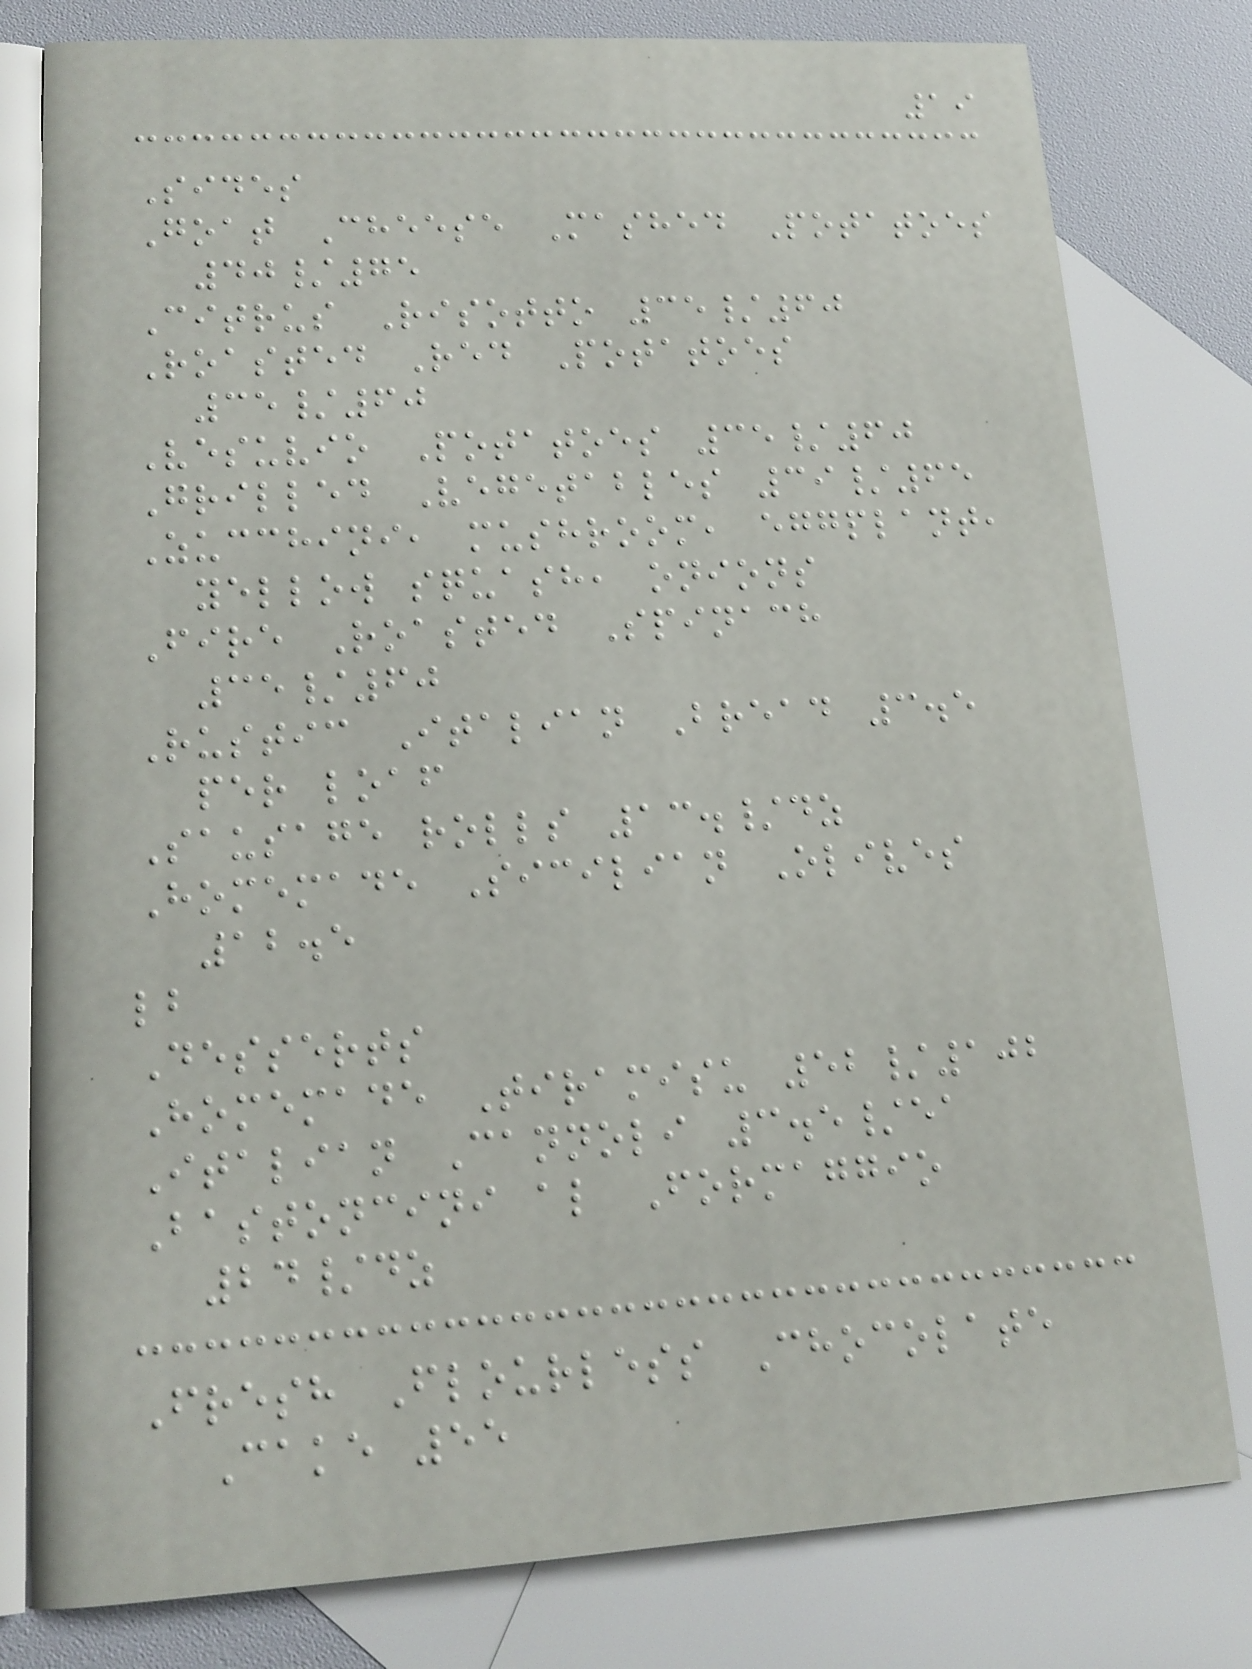19
Sides
Goat Cheese Mashed Potatoes
40/75
Citrus Risotto 35/60
Roasted Red Potatoes
35/60
Vesuvio Potatoes 35/60
Grilled Vegetables 39/65
Zucchini, mushroom, eggplant,
yellow squash, onions
Fire Roasted Spinach
35/60
Rustic Italian Bread 3.5
per loaf
Sausage rolls 13./dz
Homemade Sicilian Olives
12.5
lb
Desserts
Homemade Tiramisu 52/102
Italian Cannoli 3.5/ea
Bastoncini al Formaggio
24/dz
Fresh Flourless Chocolate
Cake 55
